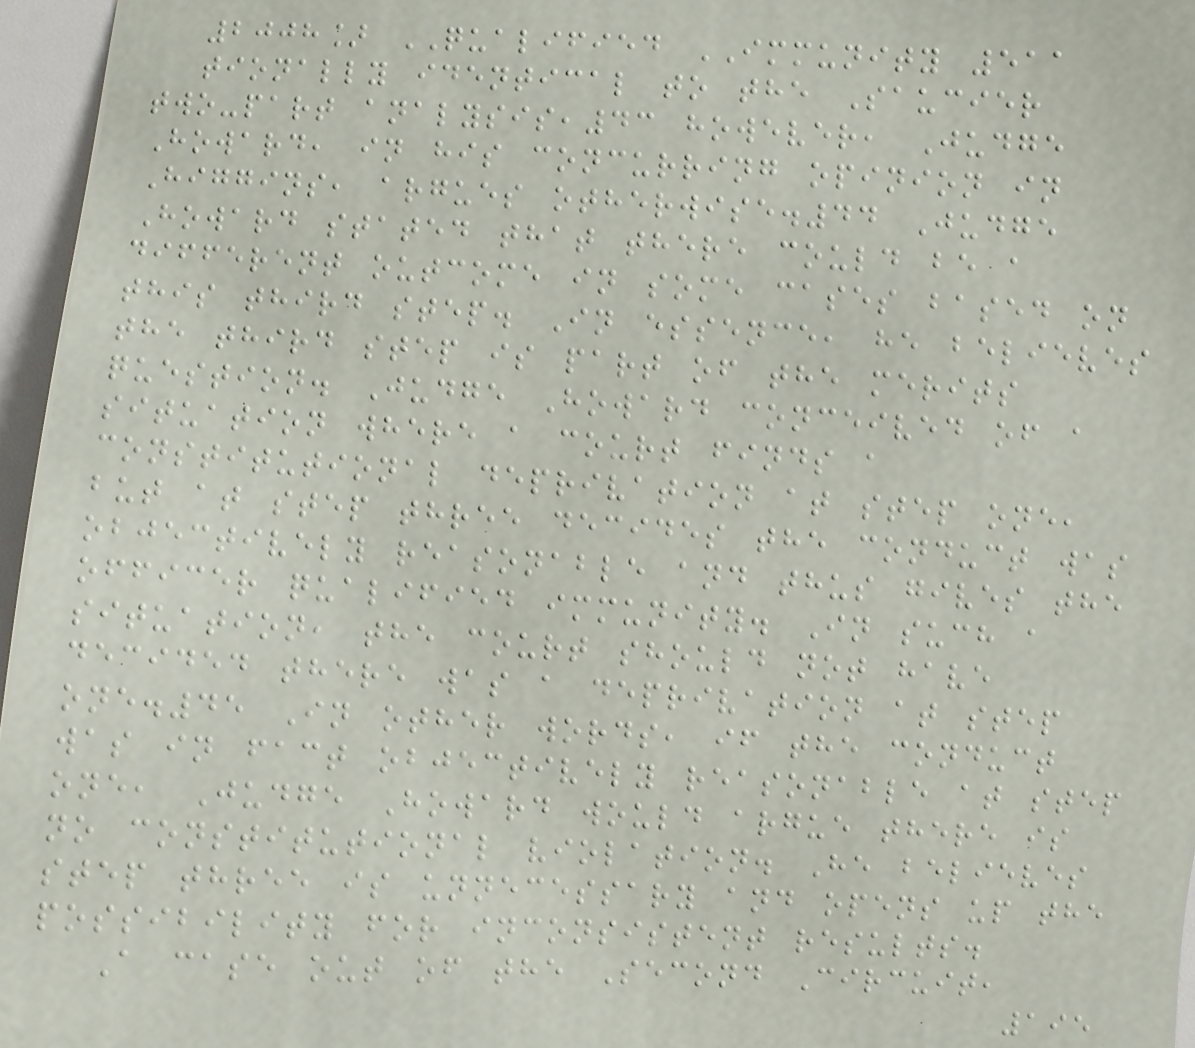2008] QUALIFIED IMMUNITY 511
tionally identical to the Saucier
two-part analysis,43 however, Judge
Howard, in his concurring opinion in
Higgins, argues otherwise.44 Judge
Howard stated that there could be a
different outcome in some cases based on
this third step. In essence, he believes
the third step is part of the merits
question. Judge Howard conceived of a
situation where a court finds a
constitutional deprivation at step one,
but at step three decides the conduct was
objectively reasonable and thus gives the
officer qualified immunity. In such a
situation, the court should not have
decided there was a deprivation at step
one.45 In other words, if the conduct
was in fact objectively reasonable at step
one, Judge Howard would argue there is
no constitutional violation. He believes
step three is unnecessary and opens up the
possibility for inconsistent results.
A case out of the Second Circuit,
195
